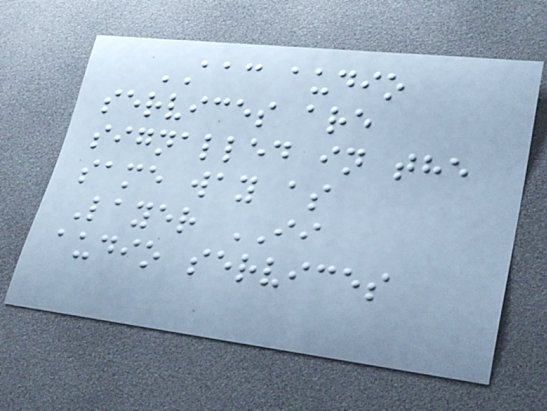AAC audio
services are
signalled in the
same way as
Layer II
audio services
